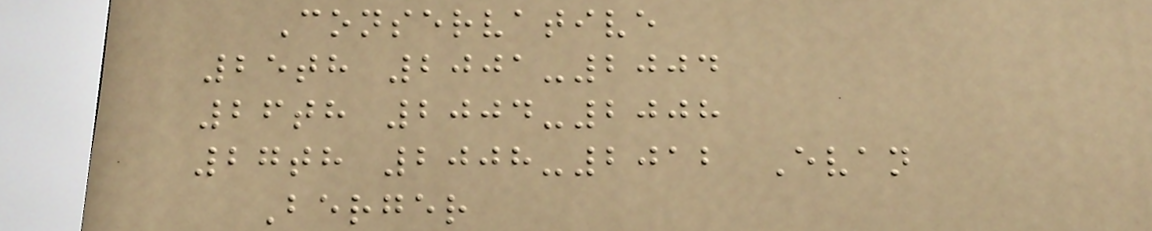Conservative
25th 2001-2004
26th 2004-2008
27th 2008-2012 Evan
Berger
